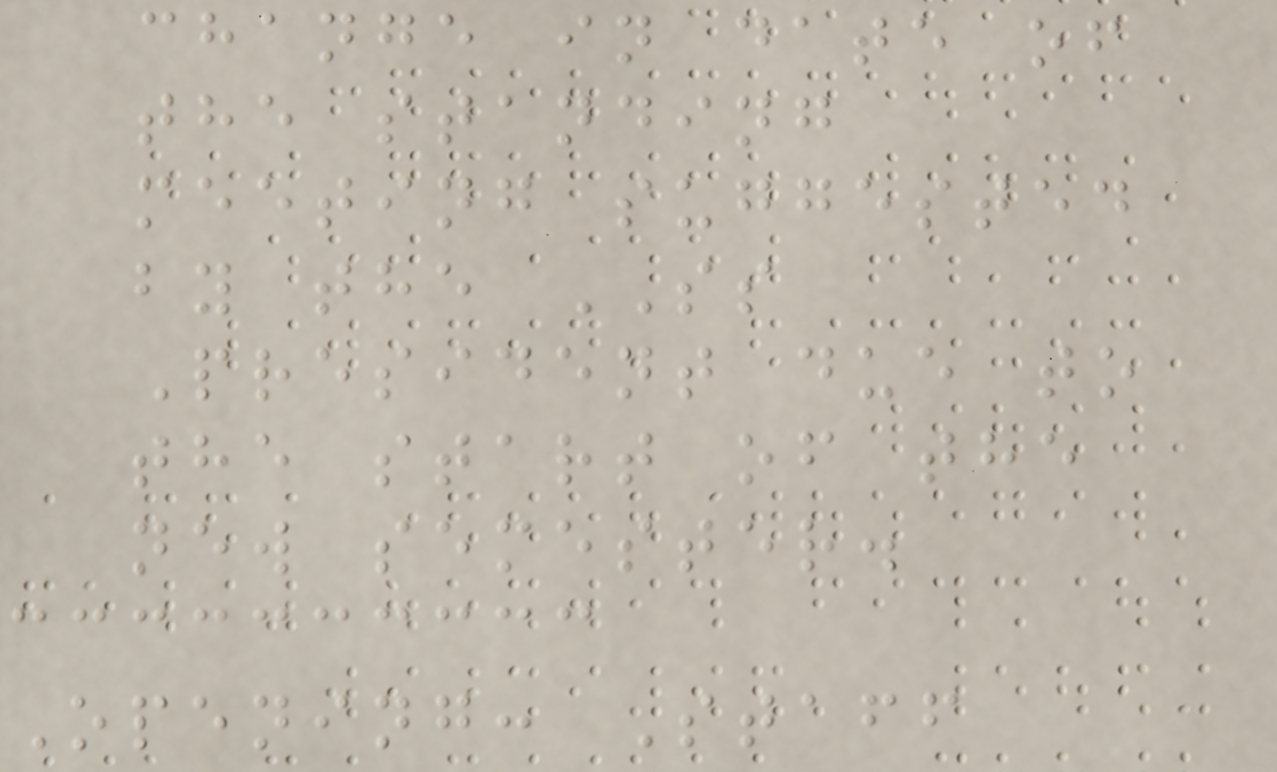change in date of
the standing
meeting suggested
by the SS
President due to
the start of the
new semester.
Opening: Staff
